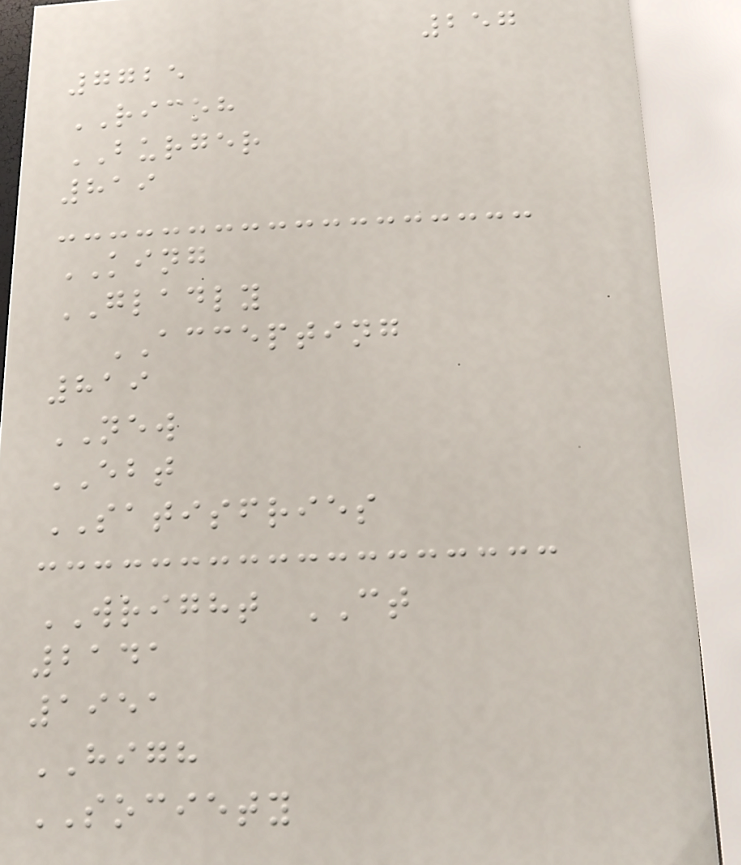257
7725
RICOH
BURGER
819
KING
GLADLY
ACCEPTING
819
NEW
EBT
SATISFRIES
WRIGHT CT
2141
1951
HIGH
SOCIETY
